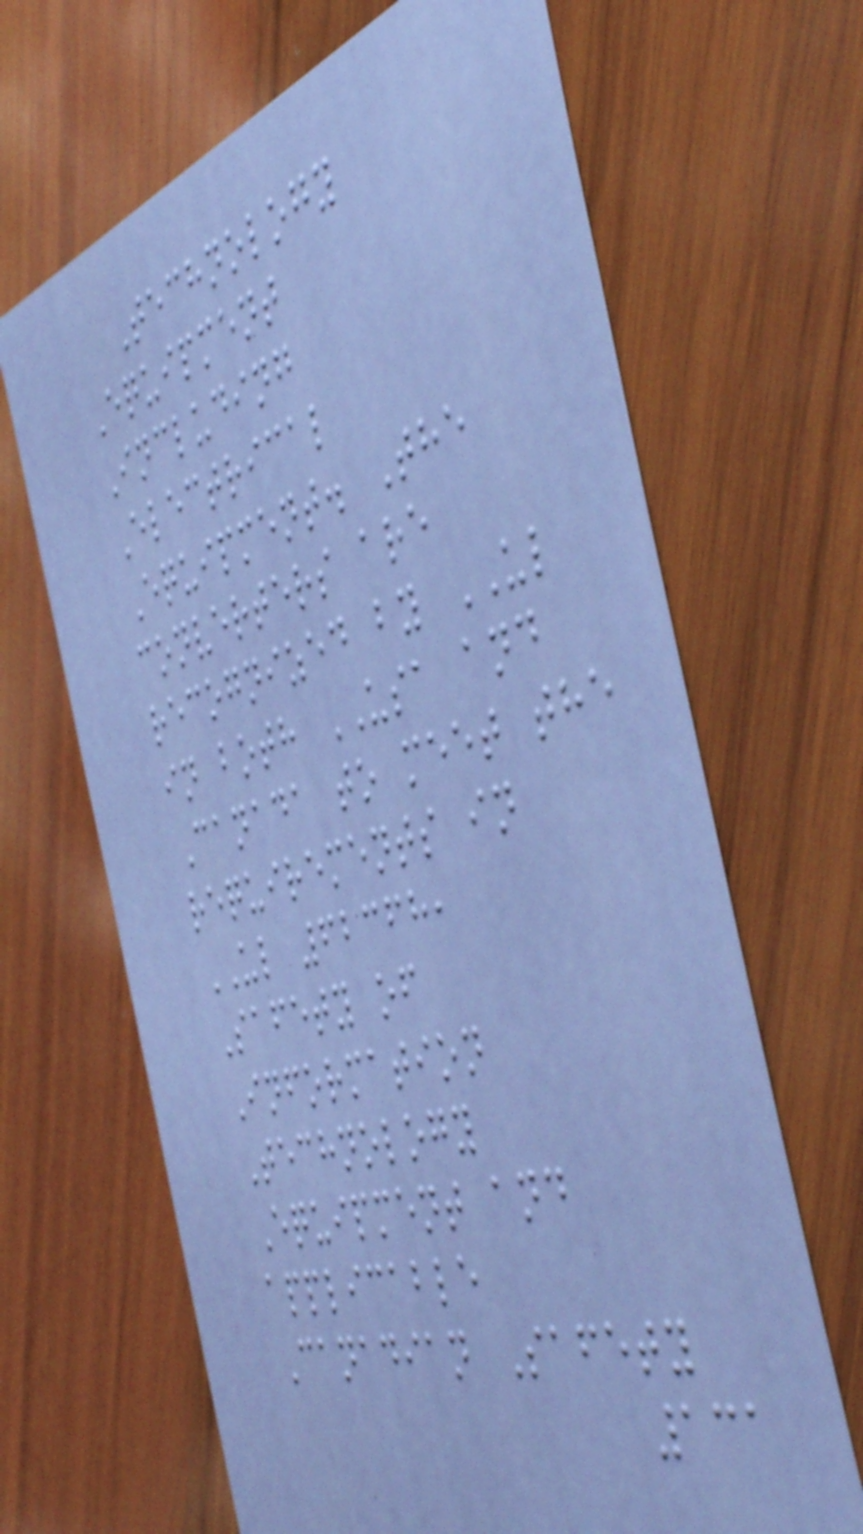Technology
Equipment
Including
Electrical
Equipment. The
converters are
recognized by UL
in both USA and
Canada to meet the
requirements in
UL 62368,
Safety of
Information
Technology
Equipment and
applicable
Canadian Safety
131
